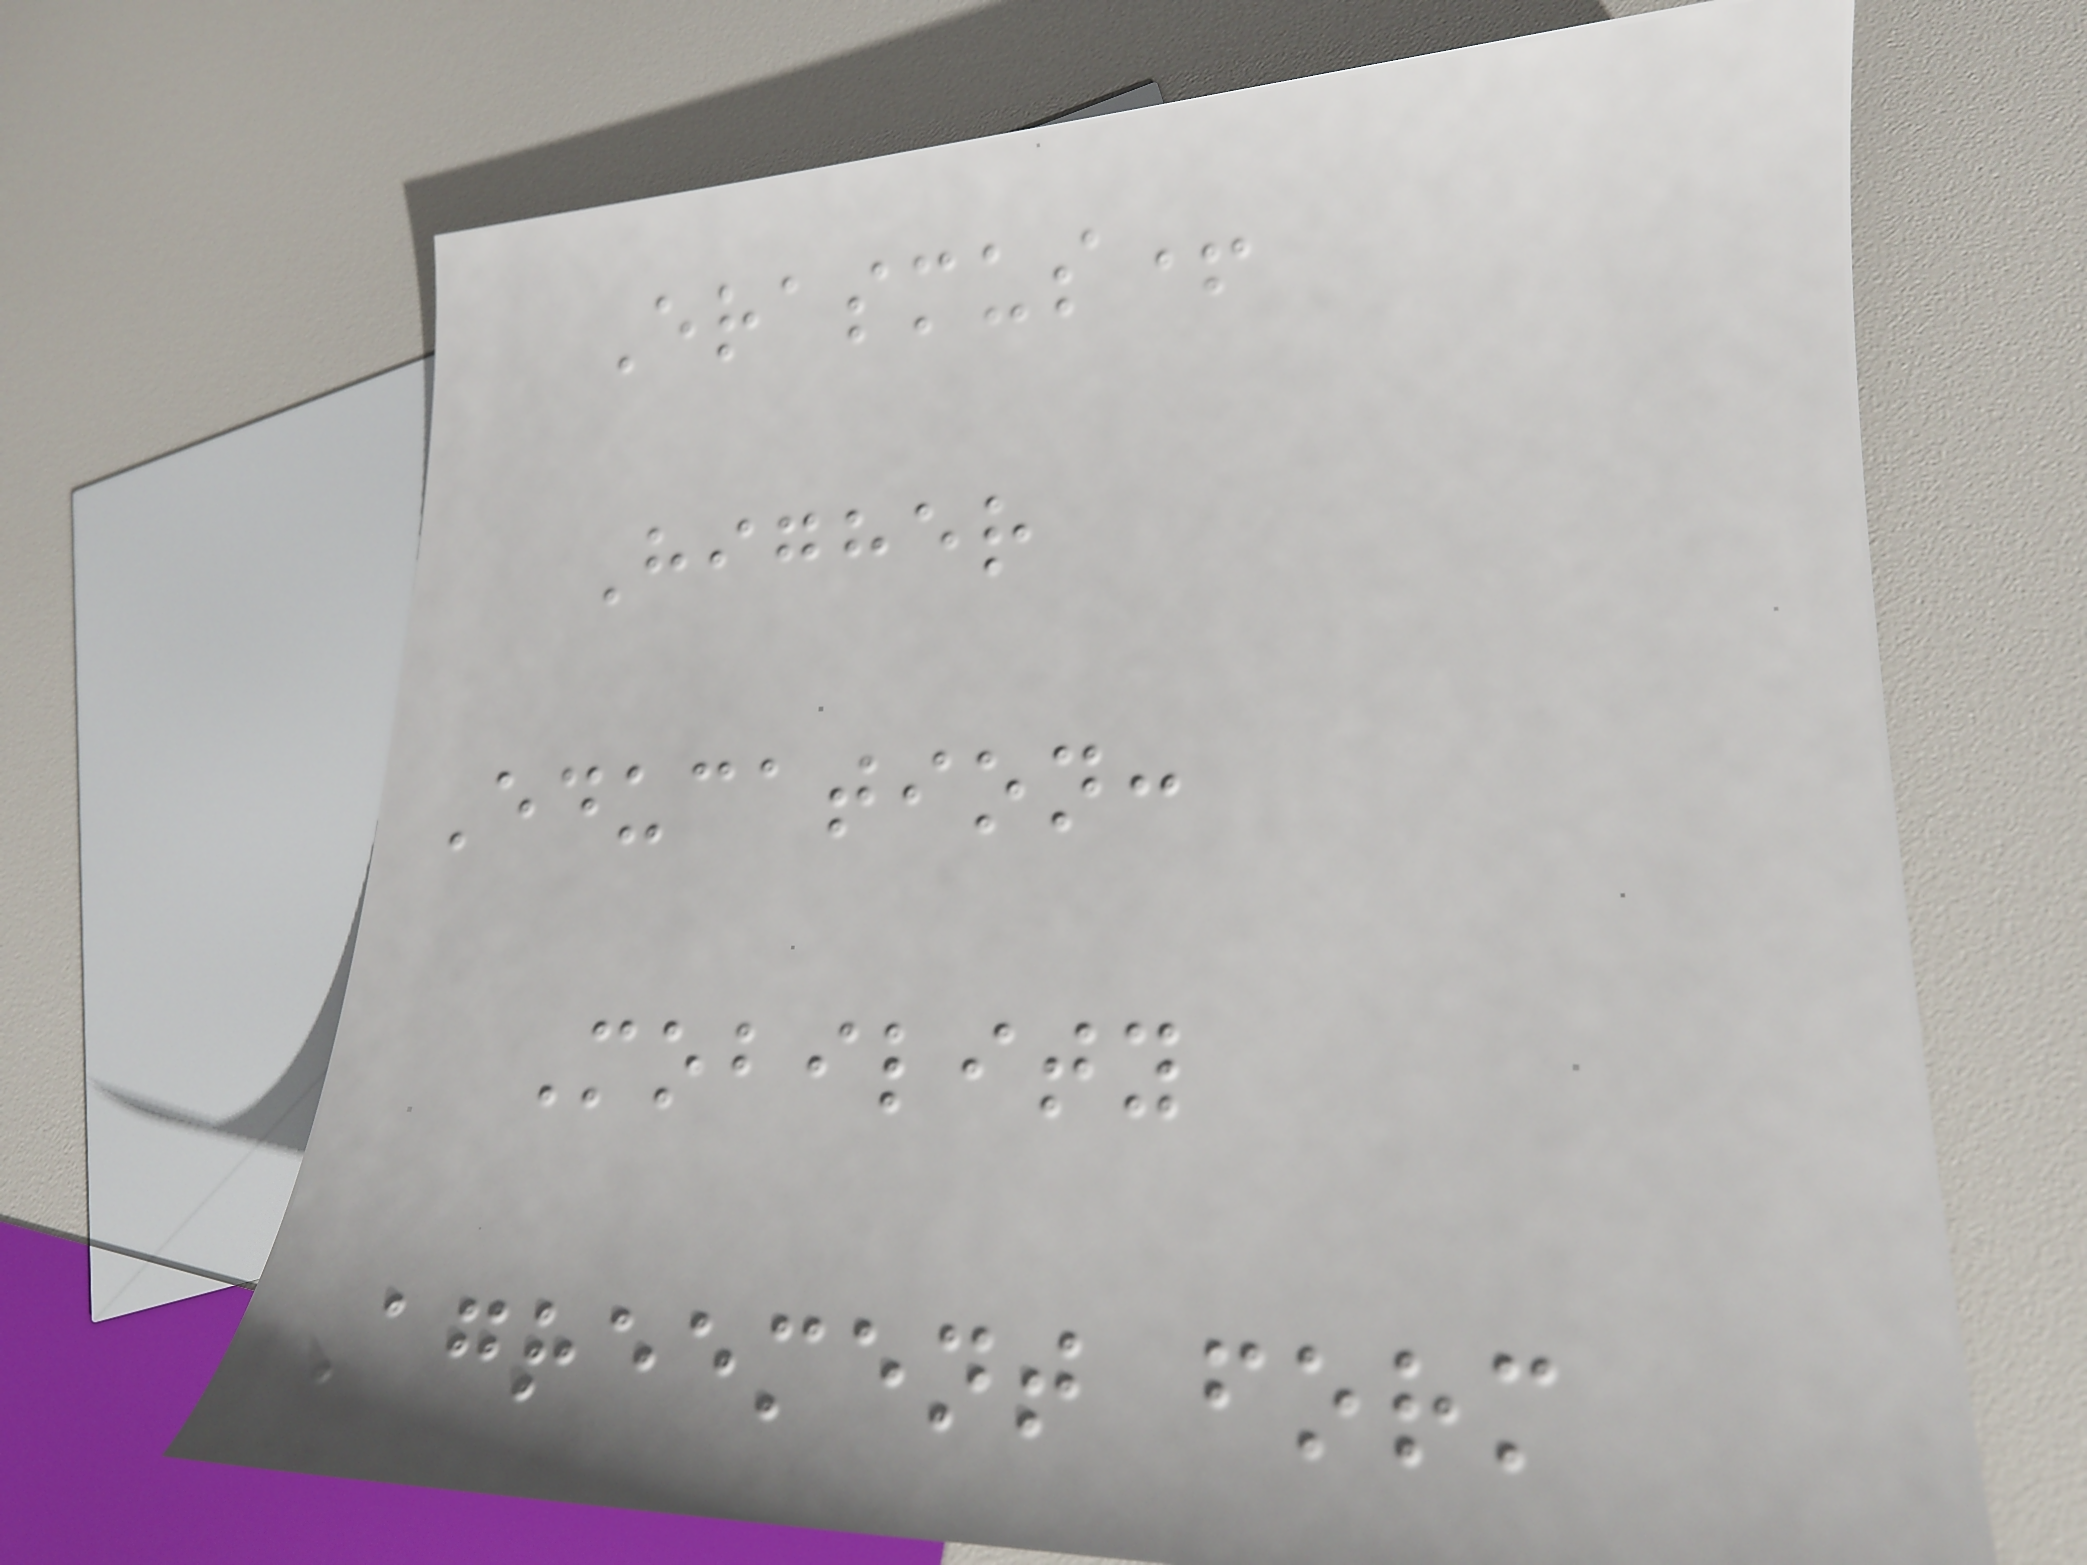Erasmus+
Higher
Education:
Mobility
Agreement form
